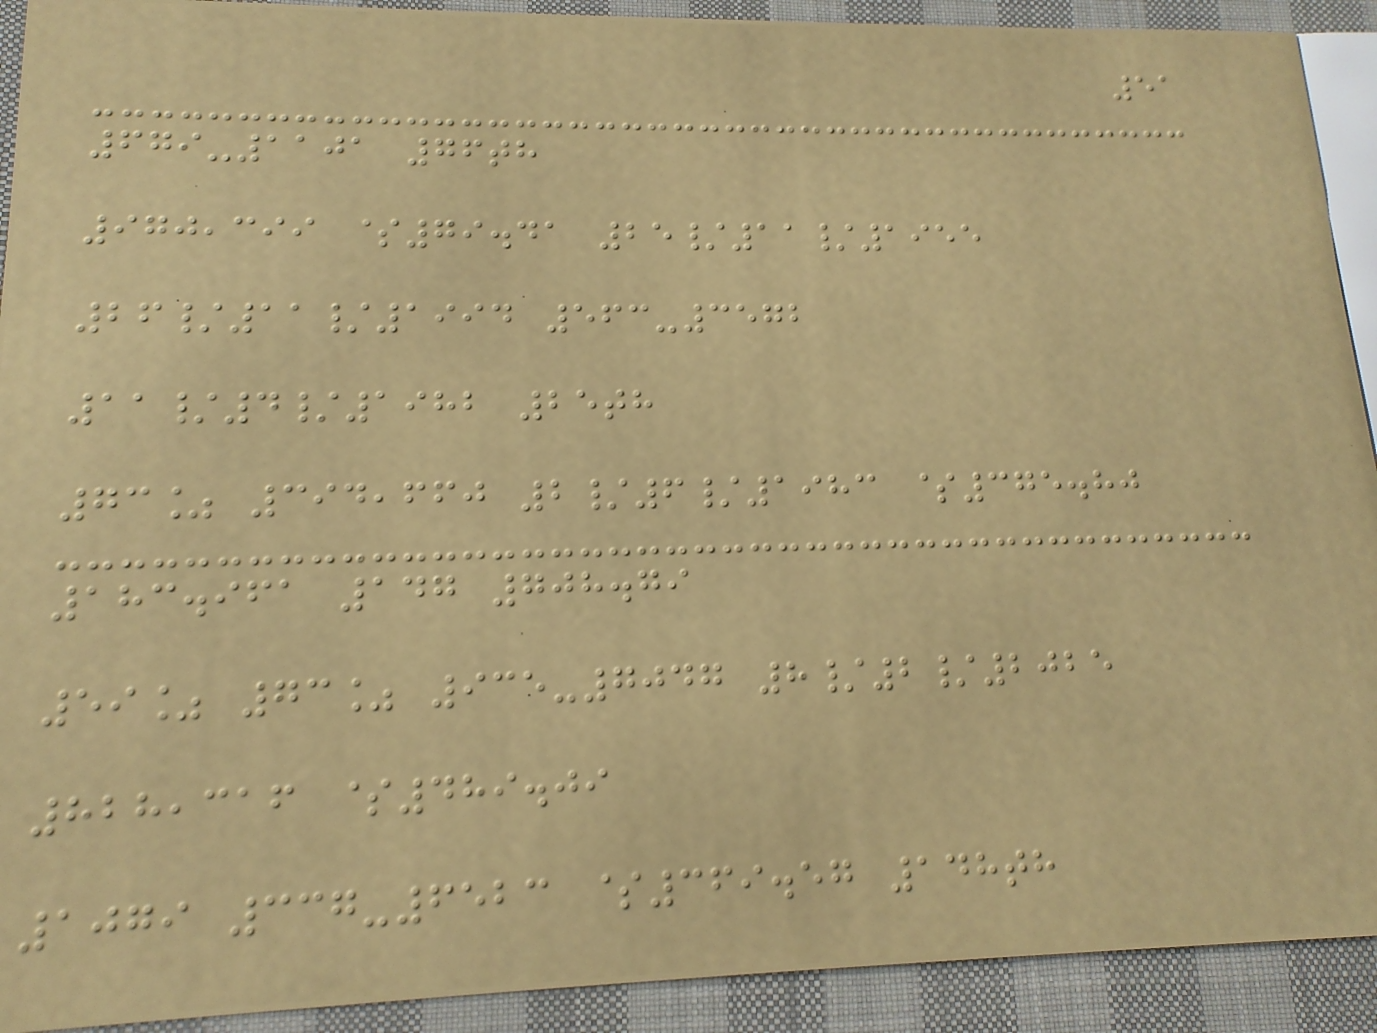51
679-1101 76th
970,399 $79.41 25/11/1955
26/11/1994 563-3572
11/4/1982 25th
73% 394,660 2/6/1983 $375.80
183.961 147 708.79
59% 73% 935-7047 8/2/2025
828,316 $489.09
1079 337-6523 $369.57 148th
